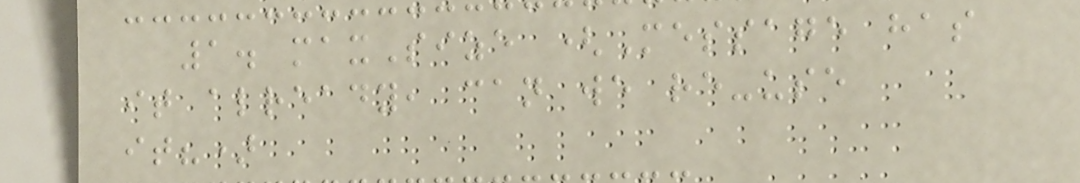1. maxSize (Message has
it already, can we re-use
it?)
